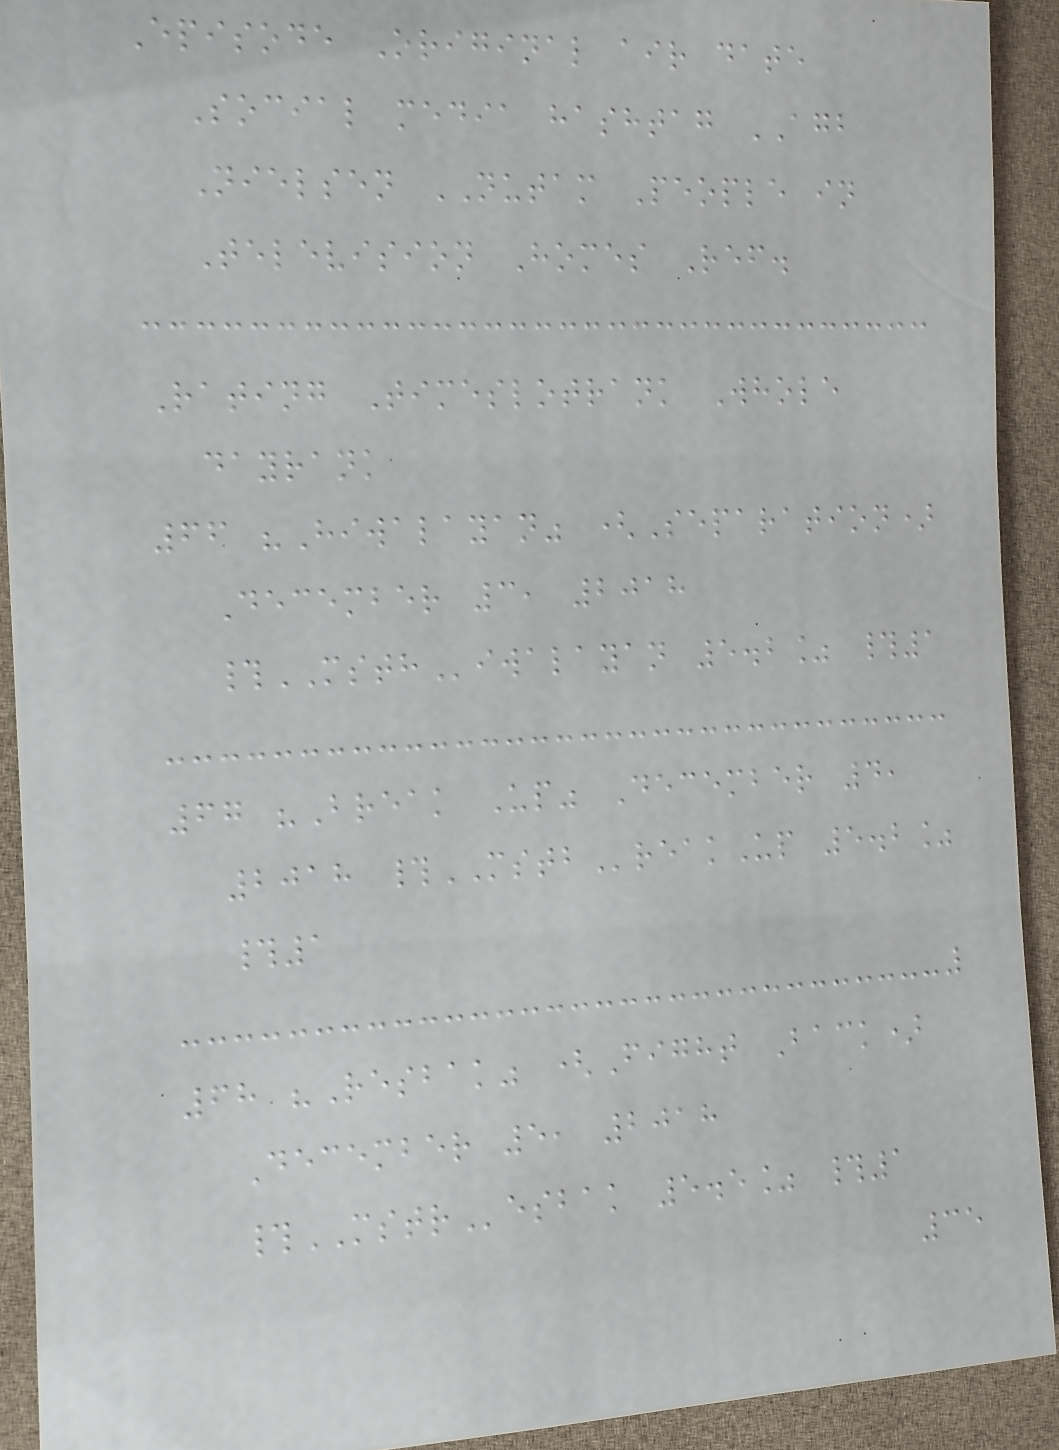Episode Original air date
Social media hashtag AGB
Nielsen NUTAM People in
Television Homes Ref.
Rating Timeslotrank Whole
dayrank
66 "Hiwalayan" (Separation)
December 3, 2018
#MSTHiwalayan 5.2% #1
67 "Break Up" December 4,
2018 #MSTBreakUp 5.2%
#1
68 "Resbak" (Fight Back)
December 5, 2018
#MSTResbak 5.5% #1
35
